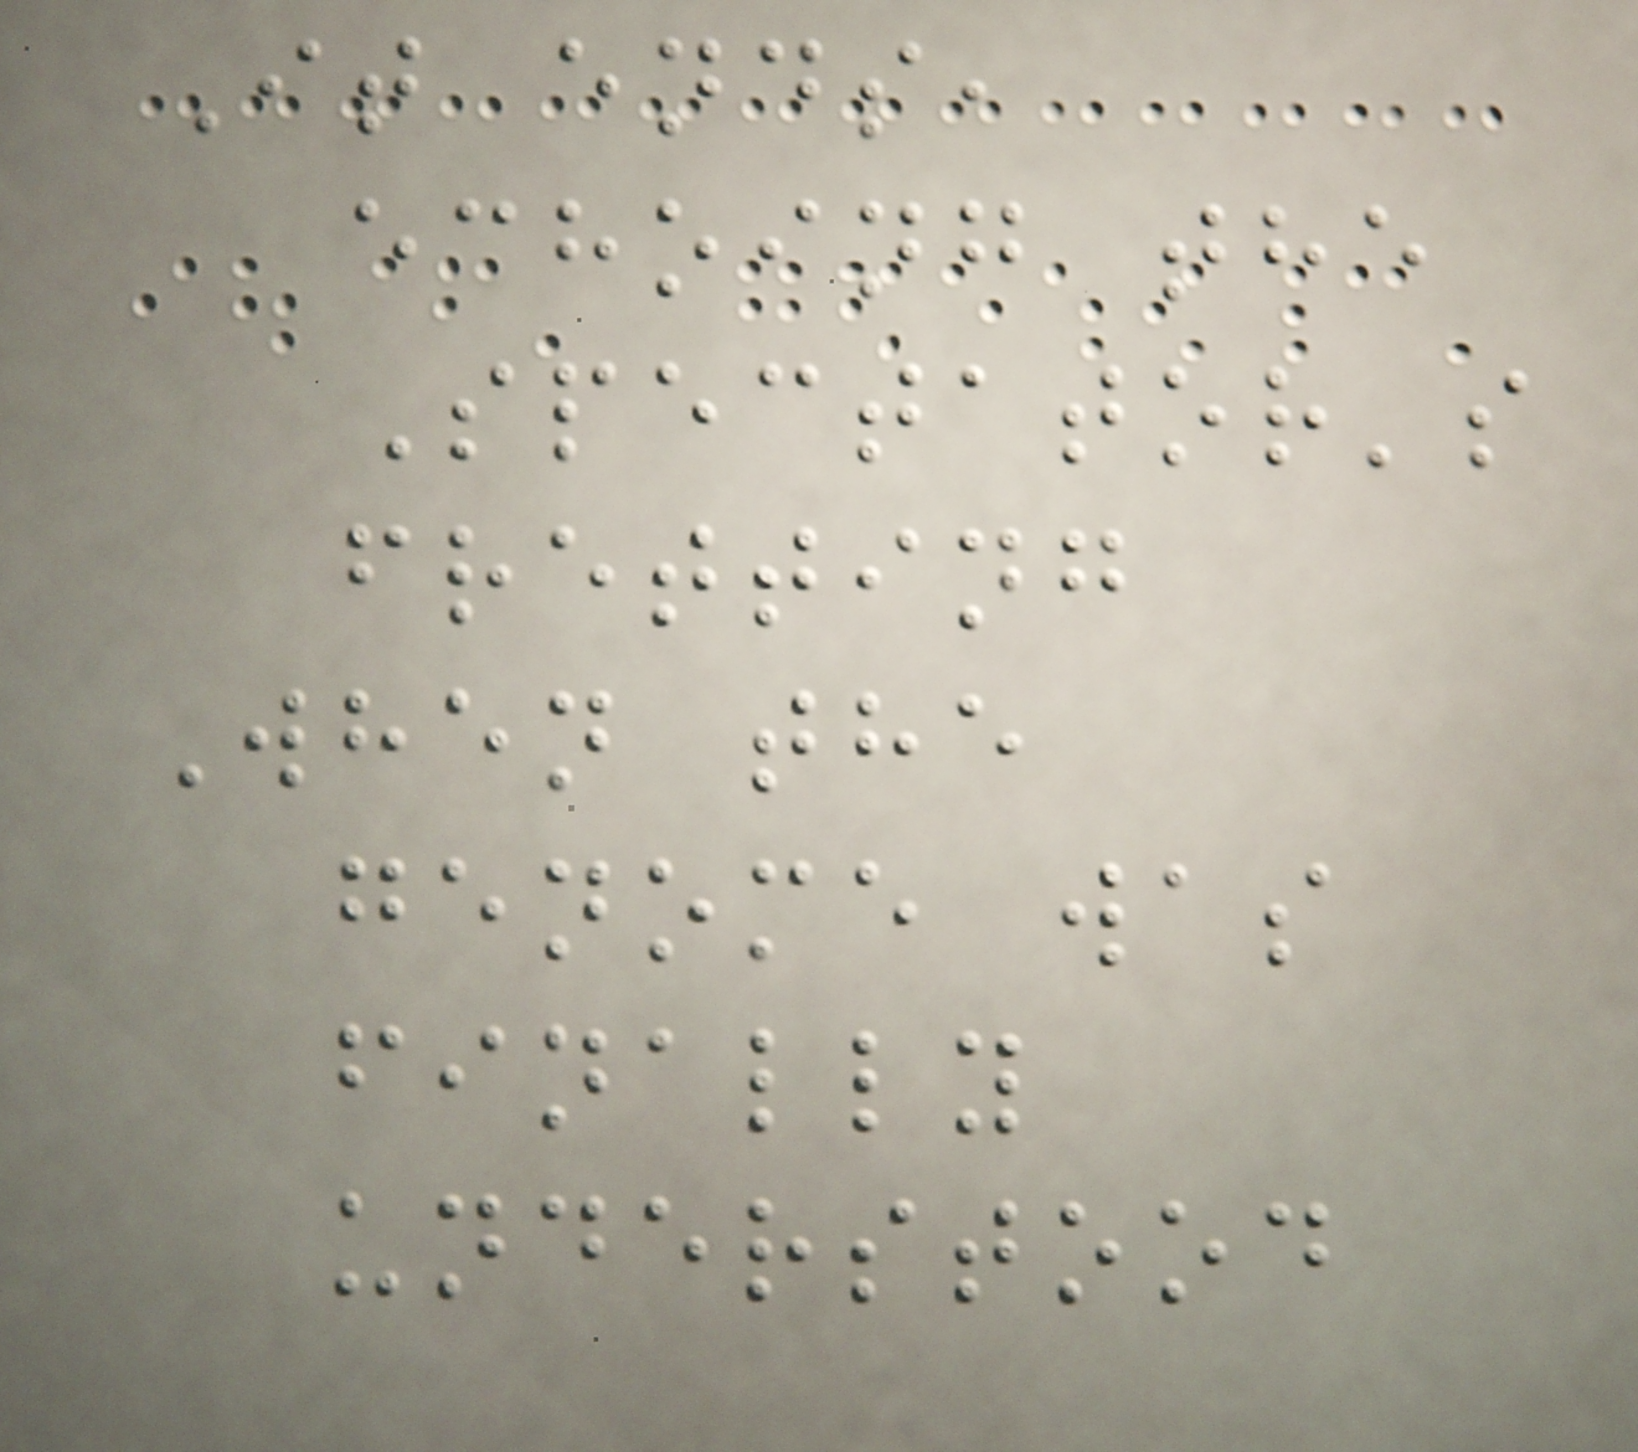It ends,
echoing the
Spectator's
fretting
When the
genome was
finally
understood
